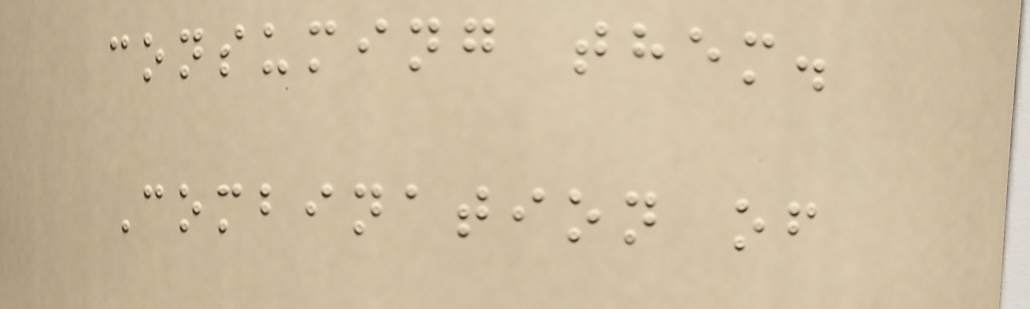consuming them.
Combination of
